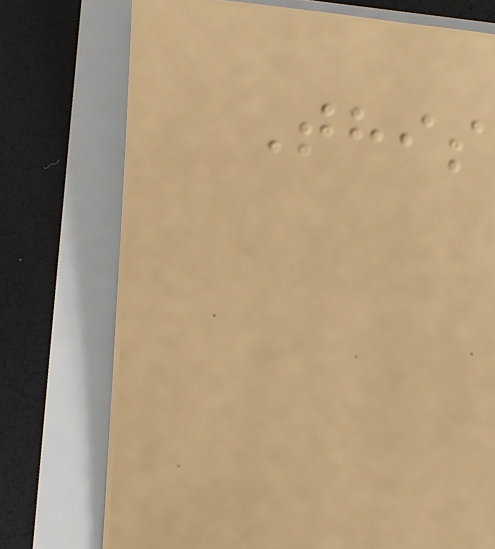This
